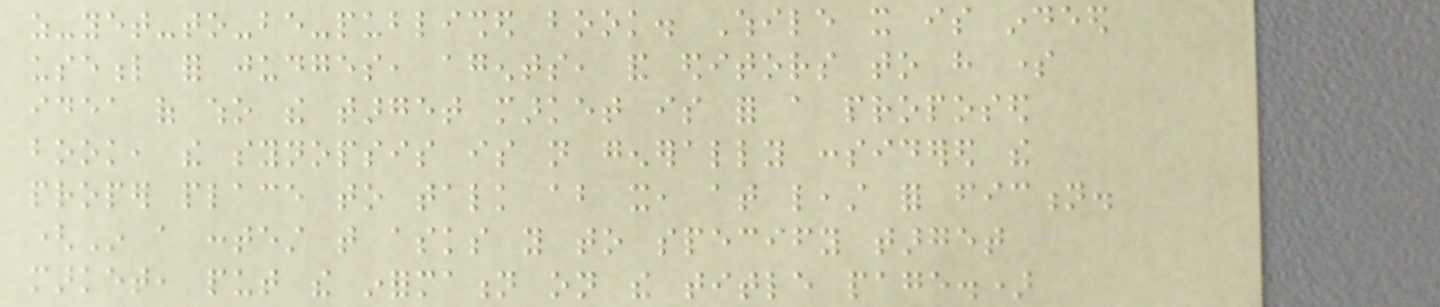as-yet-to-be-published book. While it is indeed
useful for judges, agents, and editors to have some
idea of who the target market is for a proposed
book, the synopsis is not generally considered the
proper place to talk about it, at least for fiction.
(In a contest that asks you to specify target
market, put the information on the title page.)
